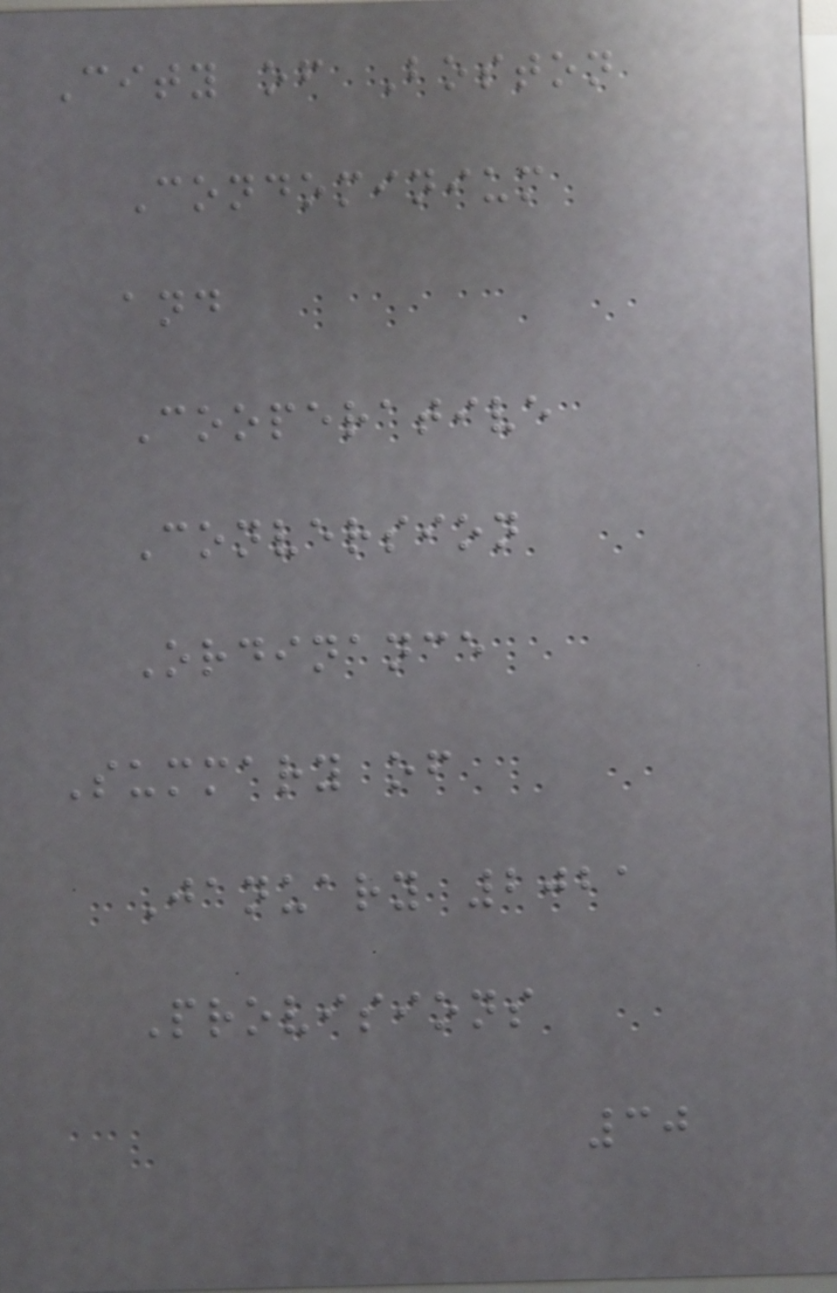City of Boston
Condominium
and
Cooperative
Conversion
Ordinance
Summary of
January 2021
Provisions
30
